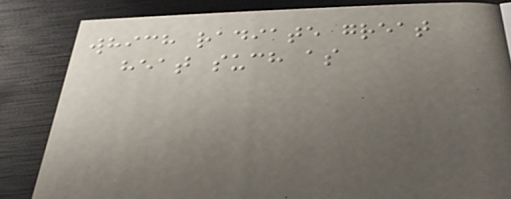which radiate great
heat such as
